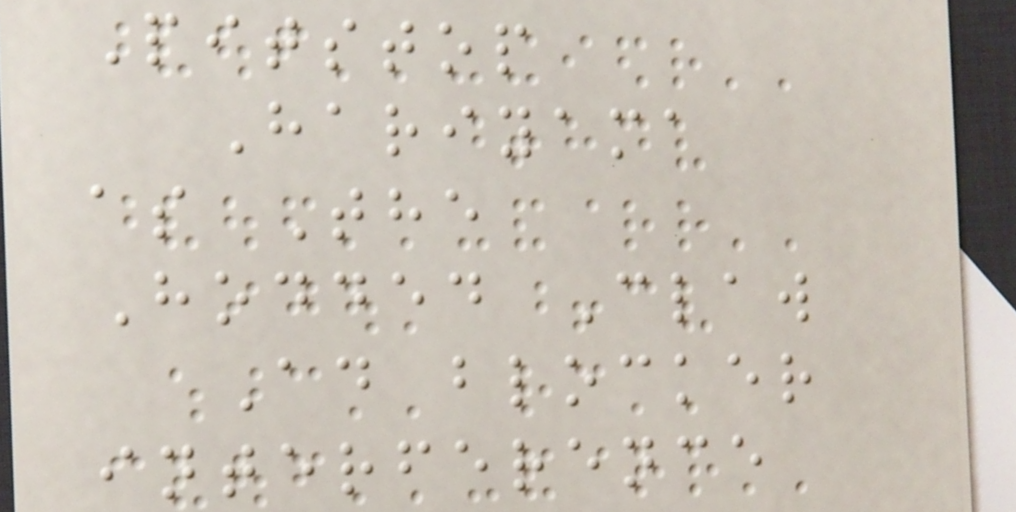Pitstop
Hariyama
as The
Hodded Claw
Ad blocker
interference
